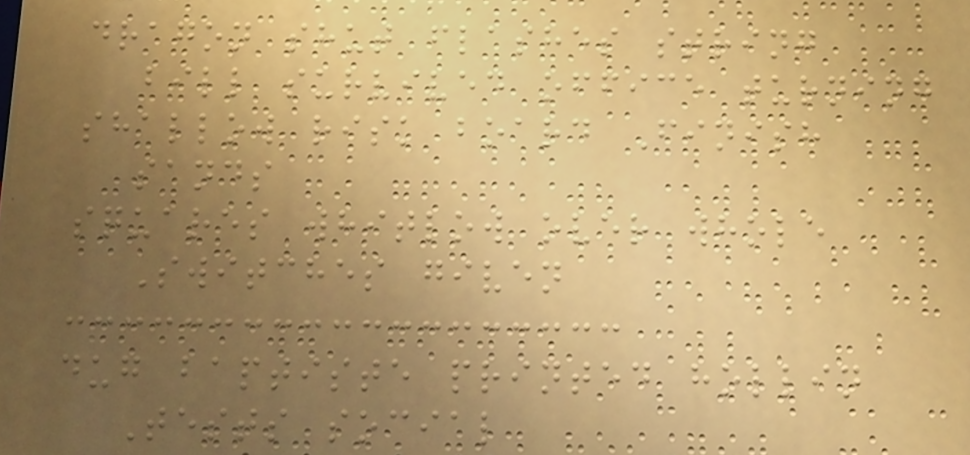dragon shut flashes string
bill survived office turning
shallow risk board Finish
sands
squares whitlow over whole
Switches given
dug baptiste printed hollin
Tests social
